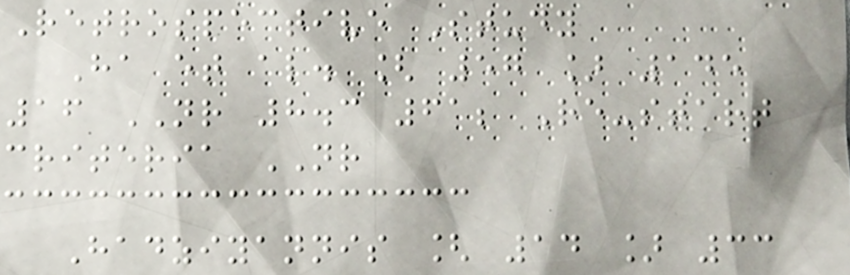Retrospective Study
Ha et al. [ 57 ] 145
16 NR 8.3 61; Re-start
criteria NR
Hadziyannis [ 14 ] 33
